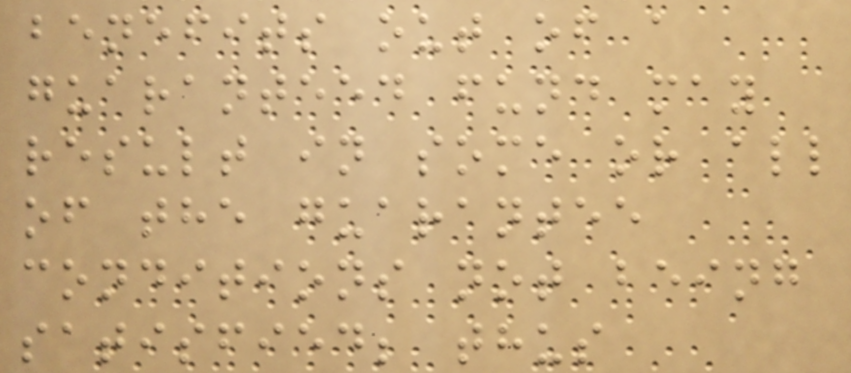benefits out of a
guaranteed fund may
result in some or all
of the guarantee
conditions not being
satisfied; thus
